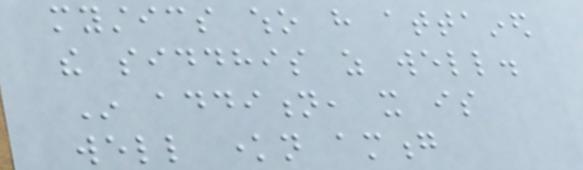mystics who have attained
the siddhis as well.
In addition, it is
well known among
